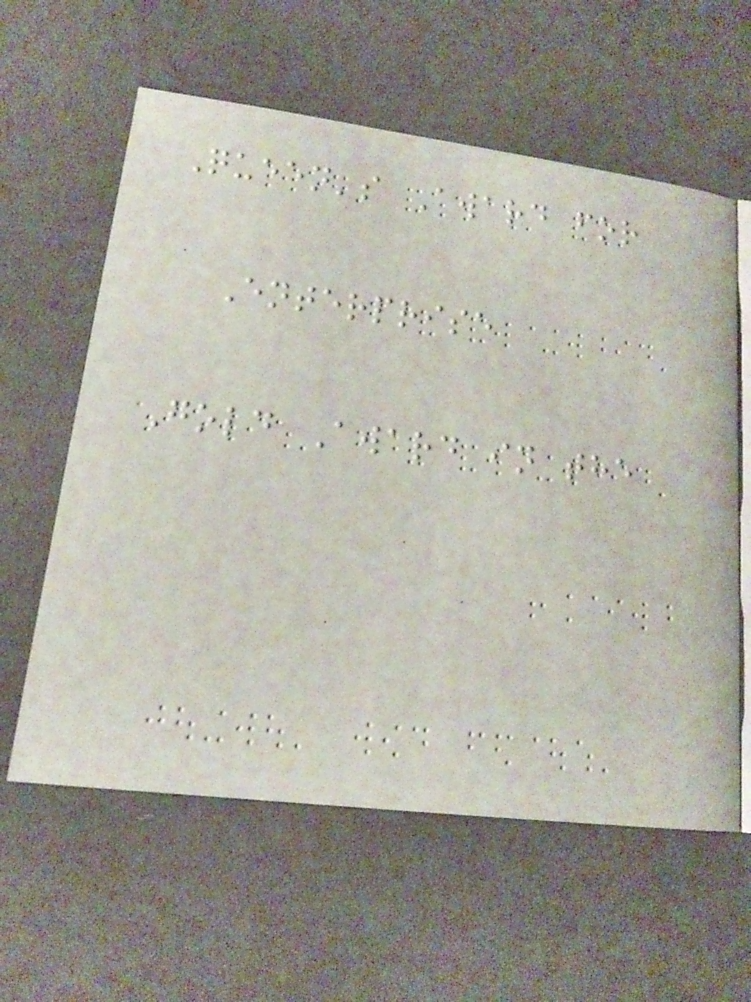Queen's Award for
Enterprise
Gold Award in the
